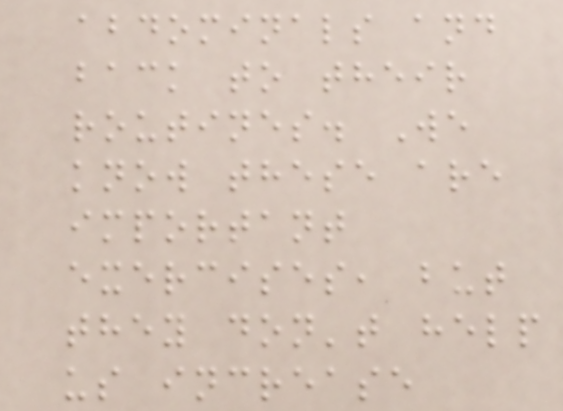abdominals and
back to their
routines. We
know these are
important
exercises, but
they don't help
us increase
